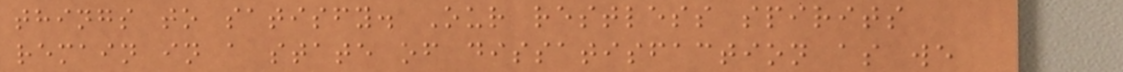things to satisfy. Our restless spirits
remain in a state of dissatisfaction as we
